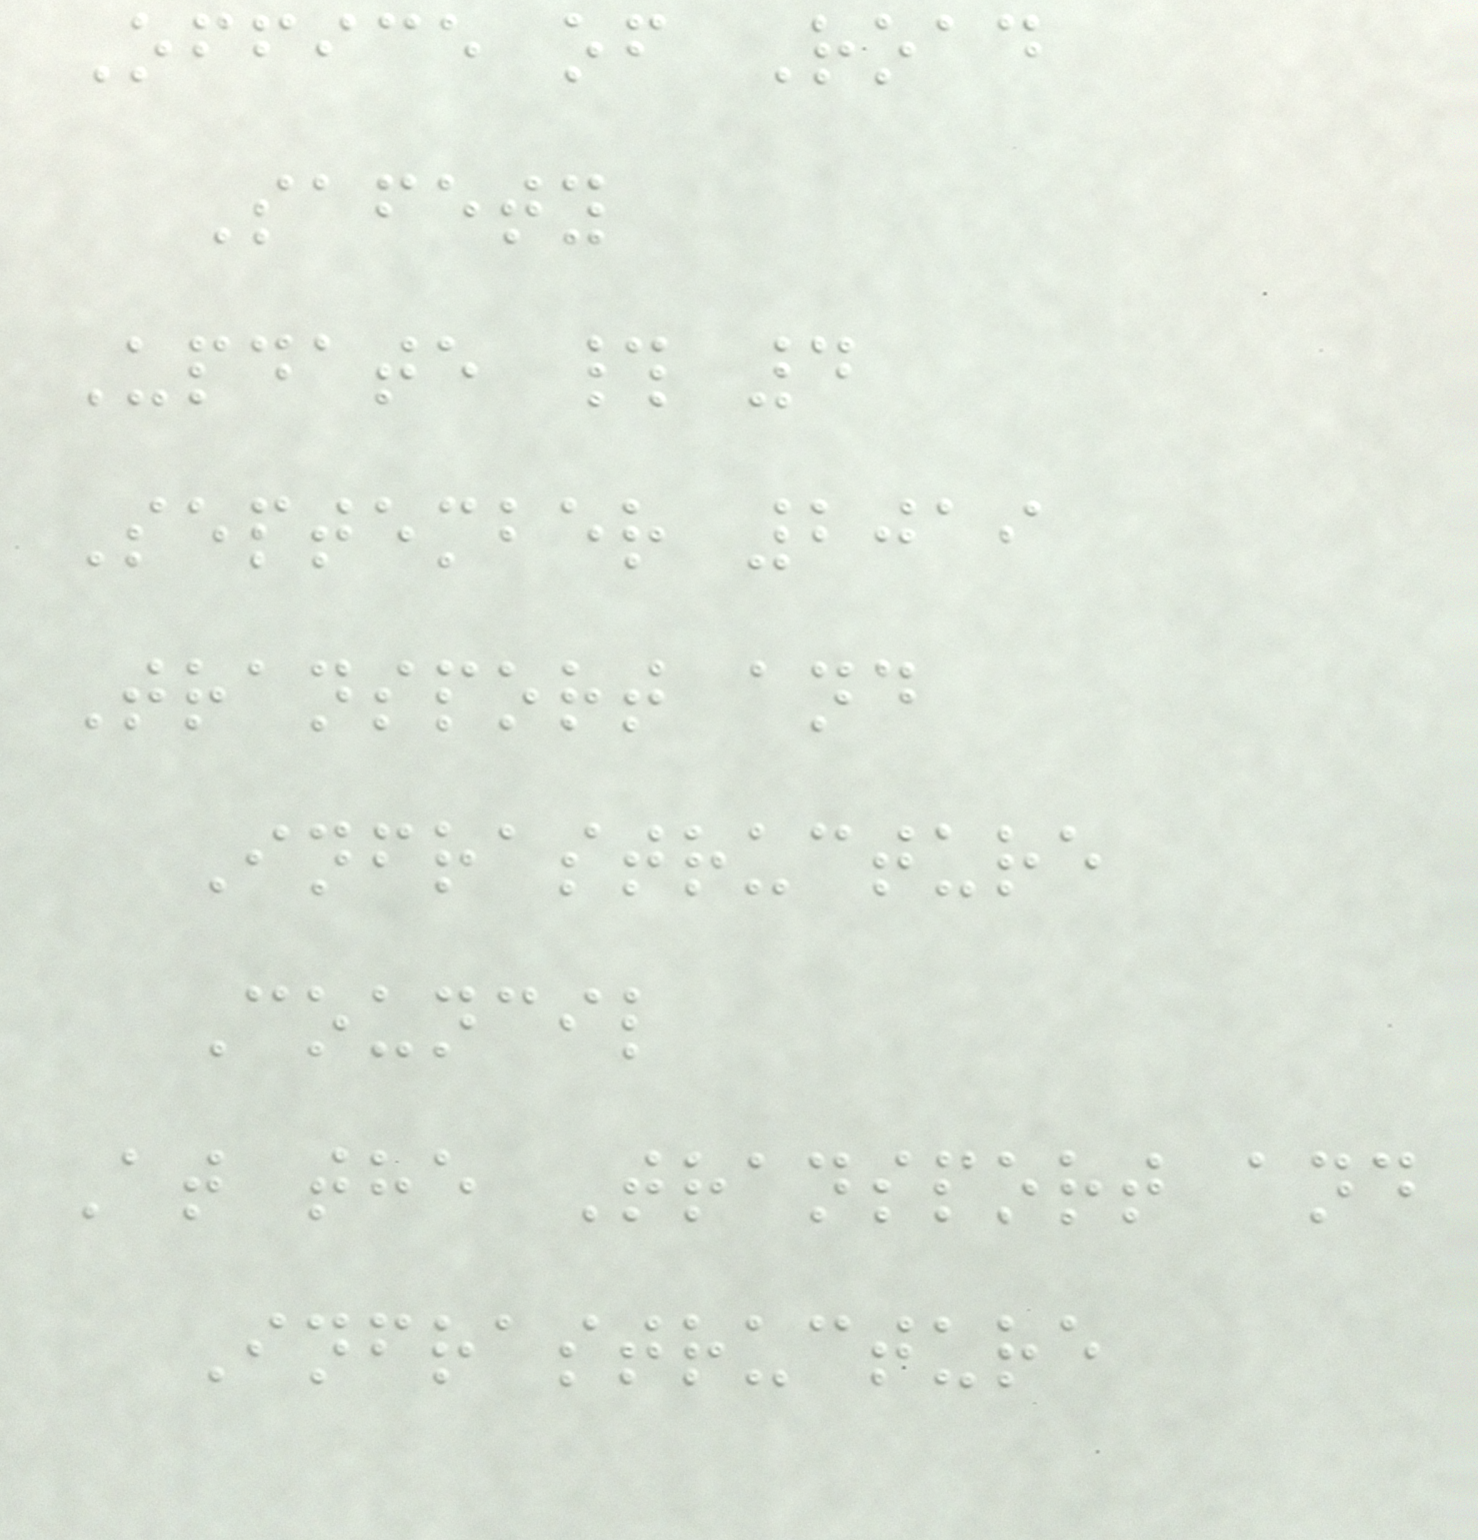Office of Road
Safety
Update # 4
September 2019
Transport and
Infrastructure
Council
At the Transport and
Infrastructure
